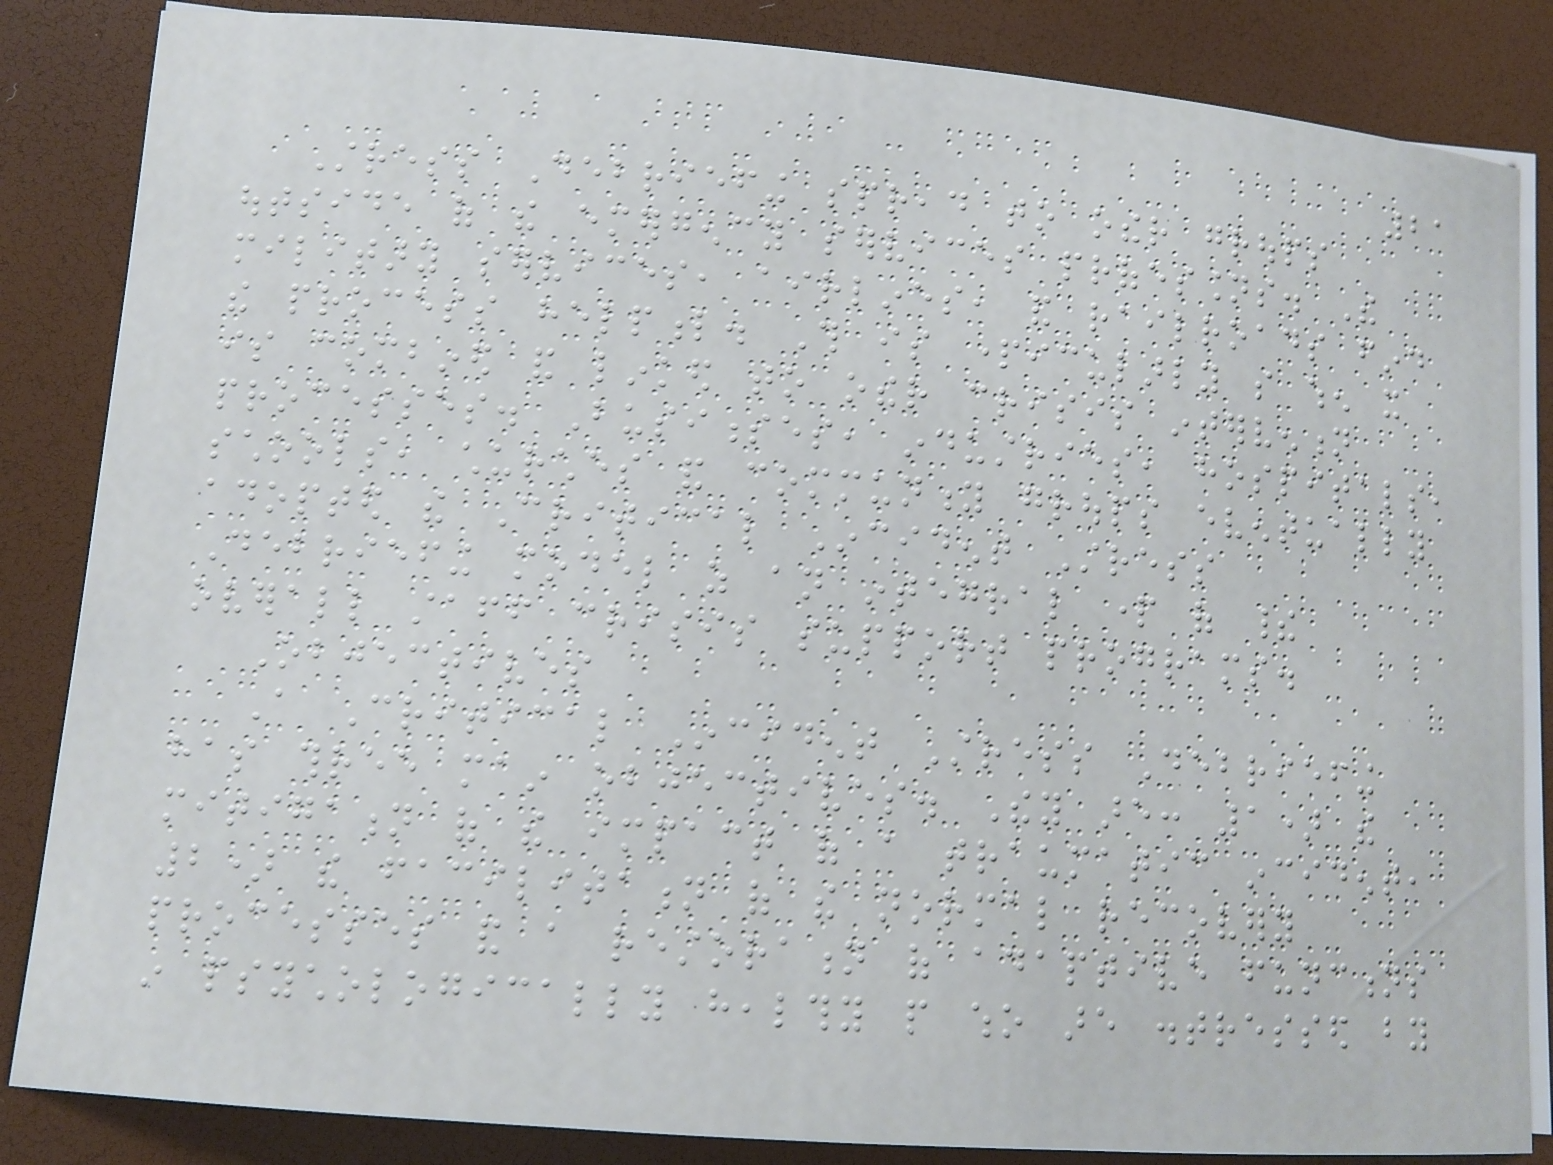21
Stress Debriefing spread to other groups
outside of the emergency services professions. The
military services, airlines, and railroads find
the process helpful. This is particularly so when it
is combined and linked to other crisis intervention
processes. Businesses, industries, hospitals,
schools, churches and community groups eventually
adopted the Critical Incident Stress
Debriefing model as an integral part of their
overall staff crisis support programs.
Objectives
A Critical Incident Stress Debriefing
has three main objectives. They are: 1) the
mitigation of the impact of a traumatic incident,
2) the facilitation of the normal recovery
processes and a restoration of adaptive functions
in psychologically healthy people who are distressed by
